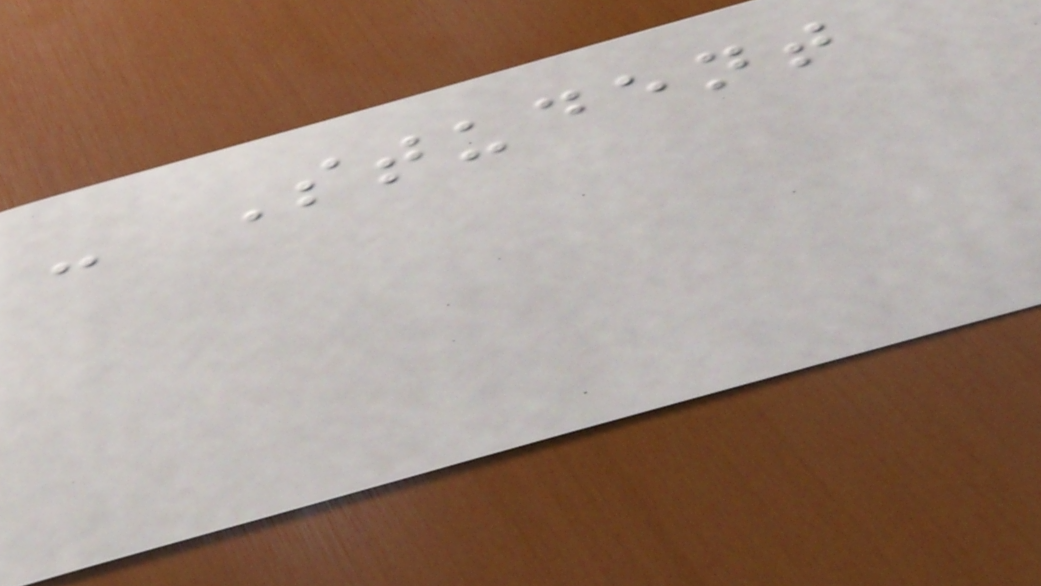- Student
